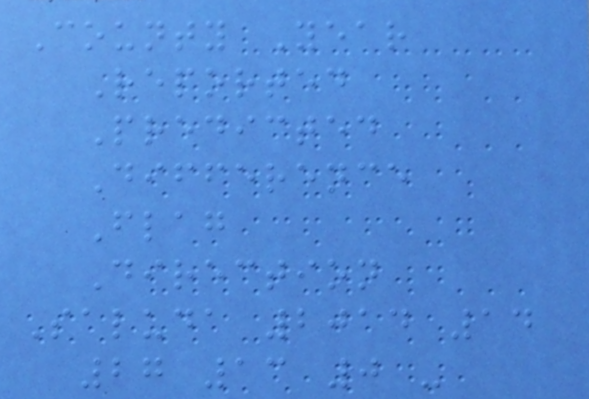County Year
Reported
Predicted
Difference
Flag
Direction
Saluda 2014 14
27 13 0 -
